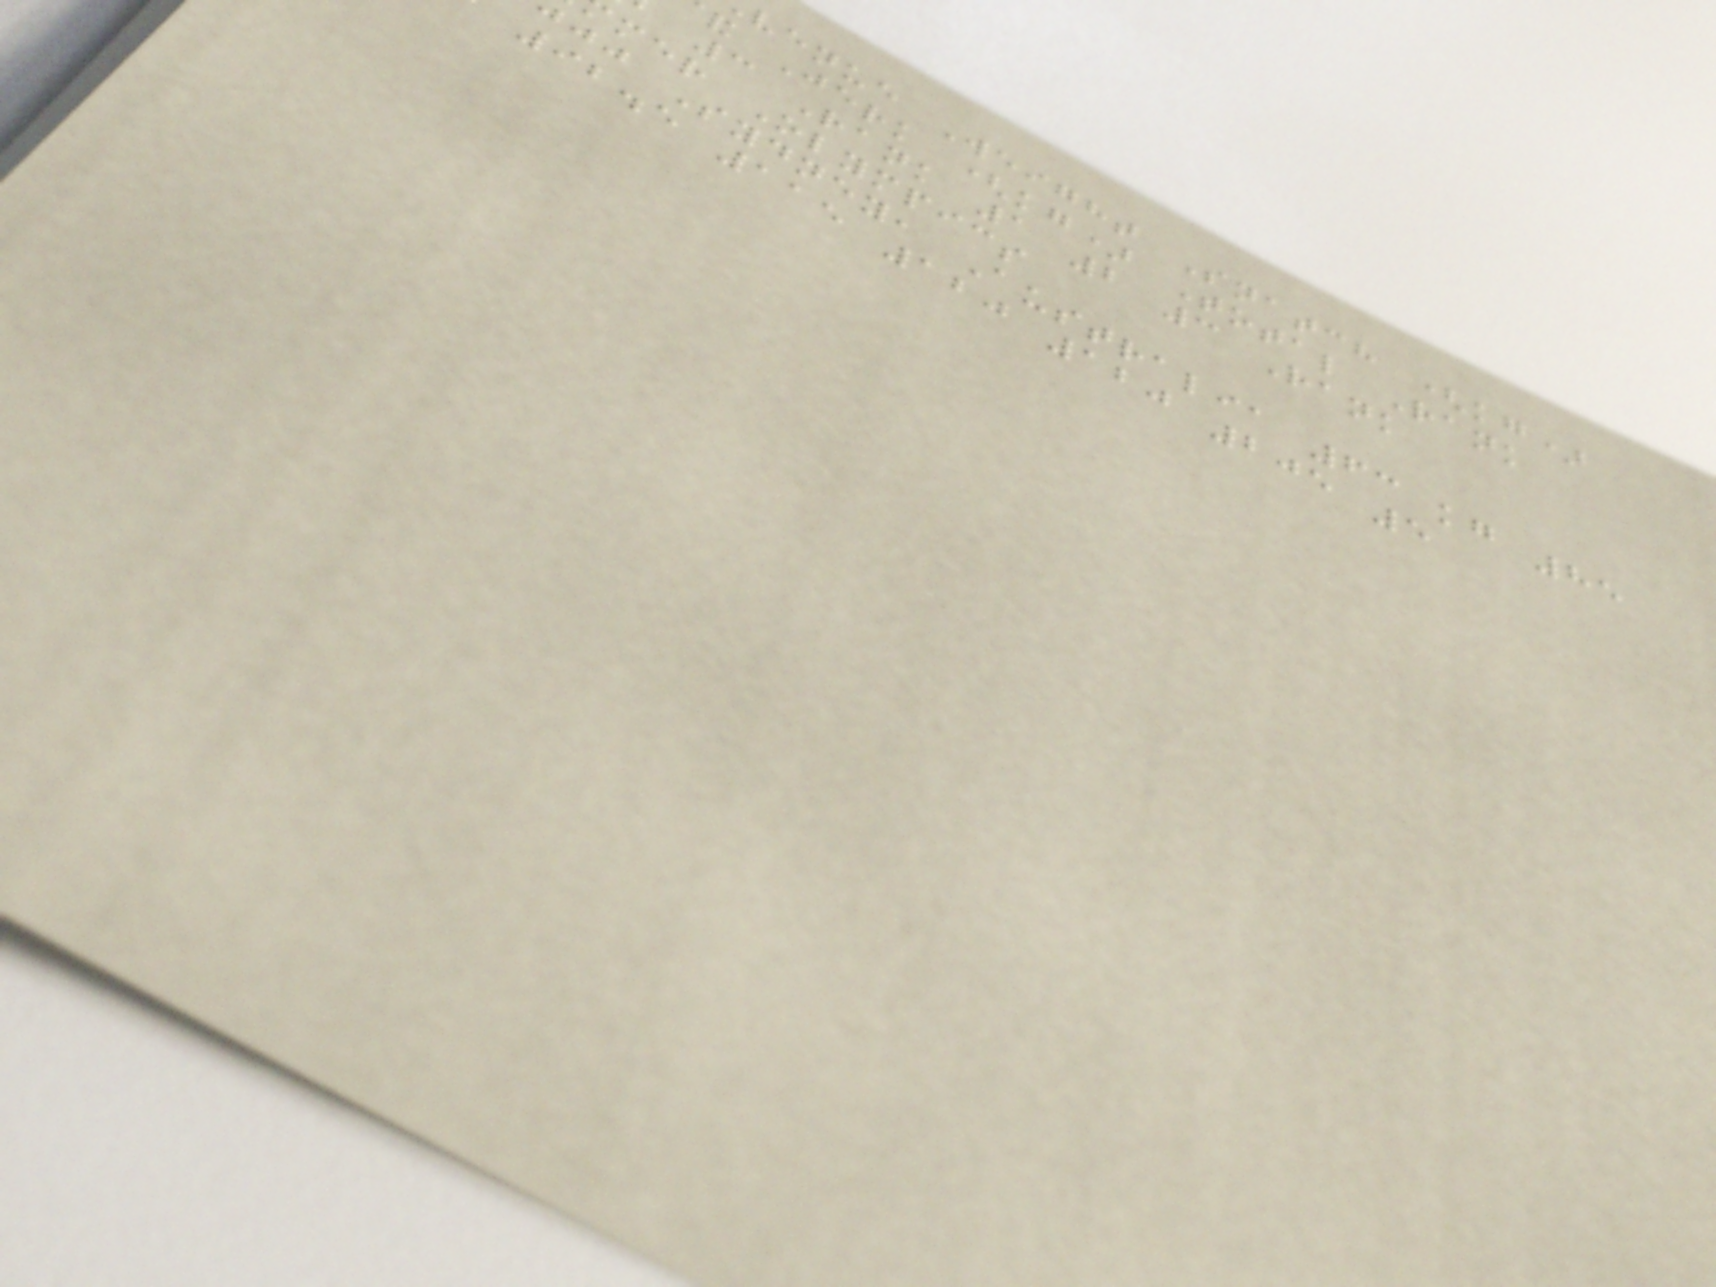venue Weight Snatch (kg)
Jerk (kg) Total Rank
3 Rank 1 2 3 Rank
mer Olympics
jj Sydney, Australia 63 kg 85
92.5 115 120 120 205 5
